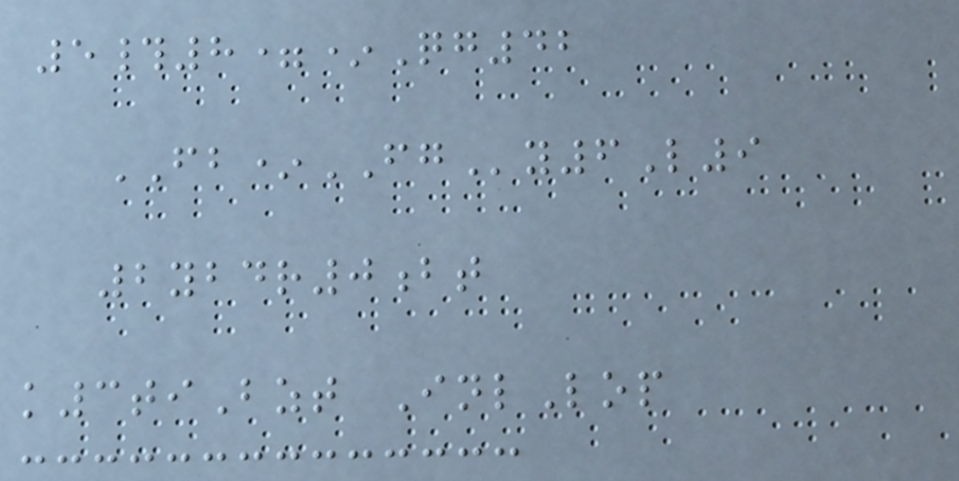5#8=*Qg42
FB*FGy6L9
2ybdr0bt
k3tiBzt InlLop
